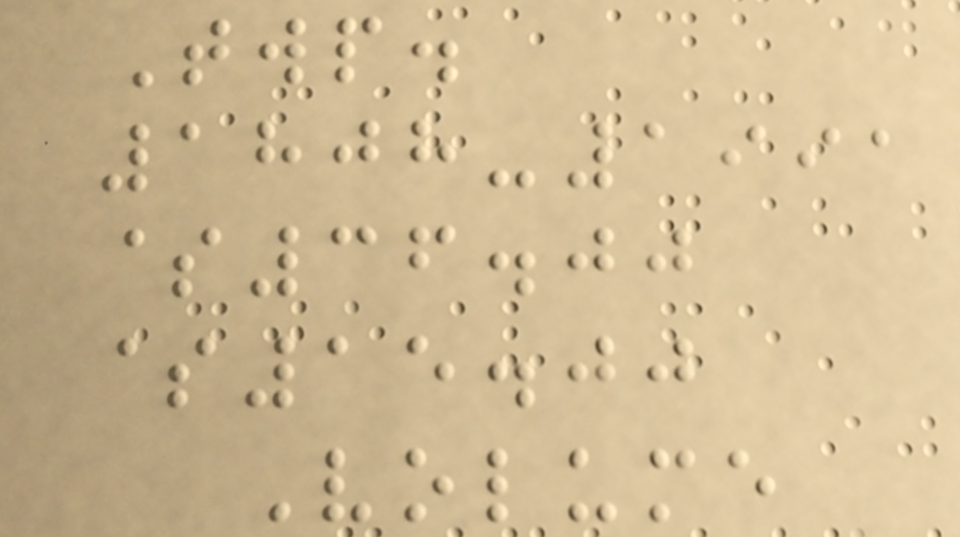Twp.
1808-1991
$36.00
$15.00
Volume
